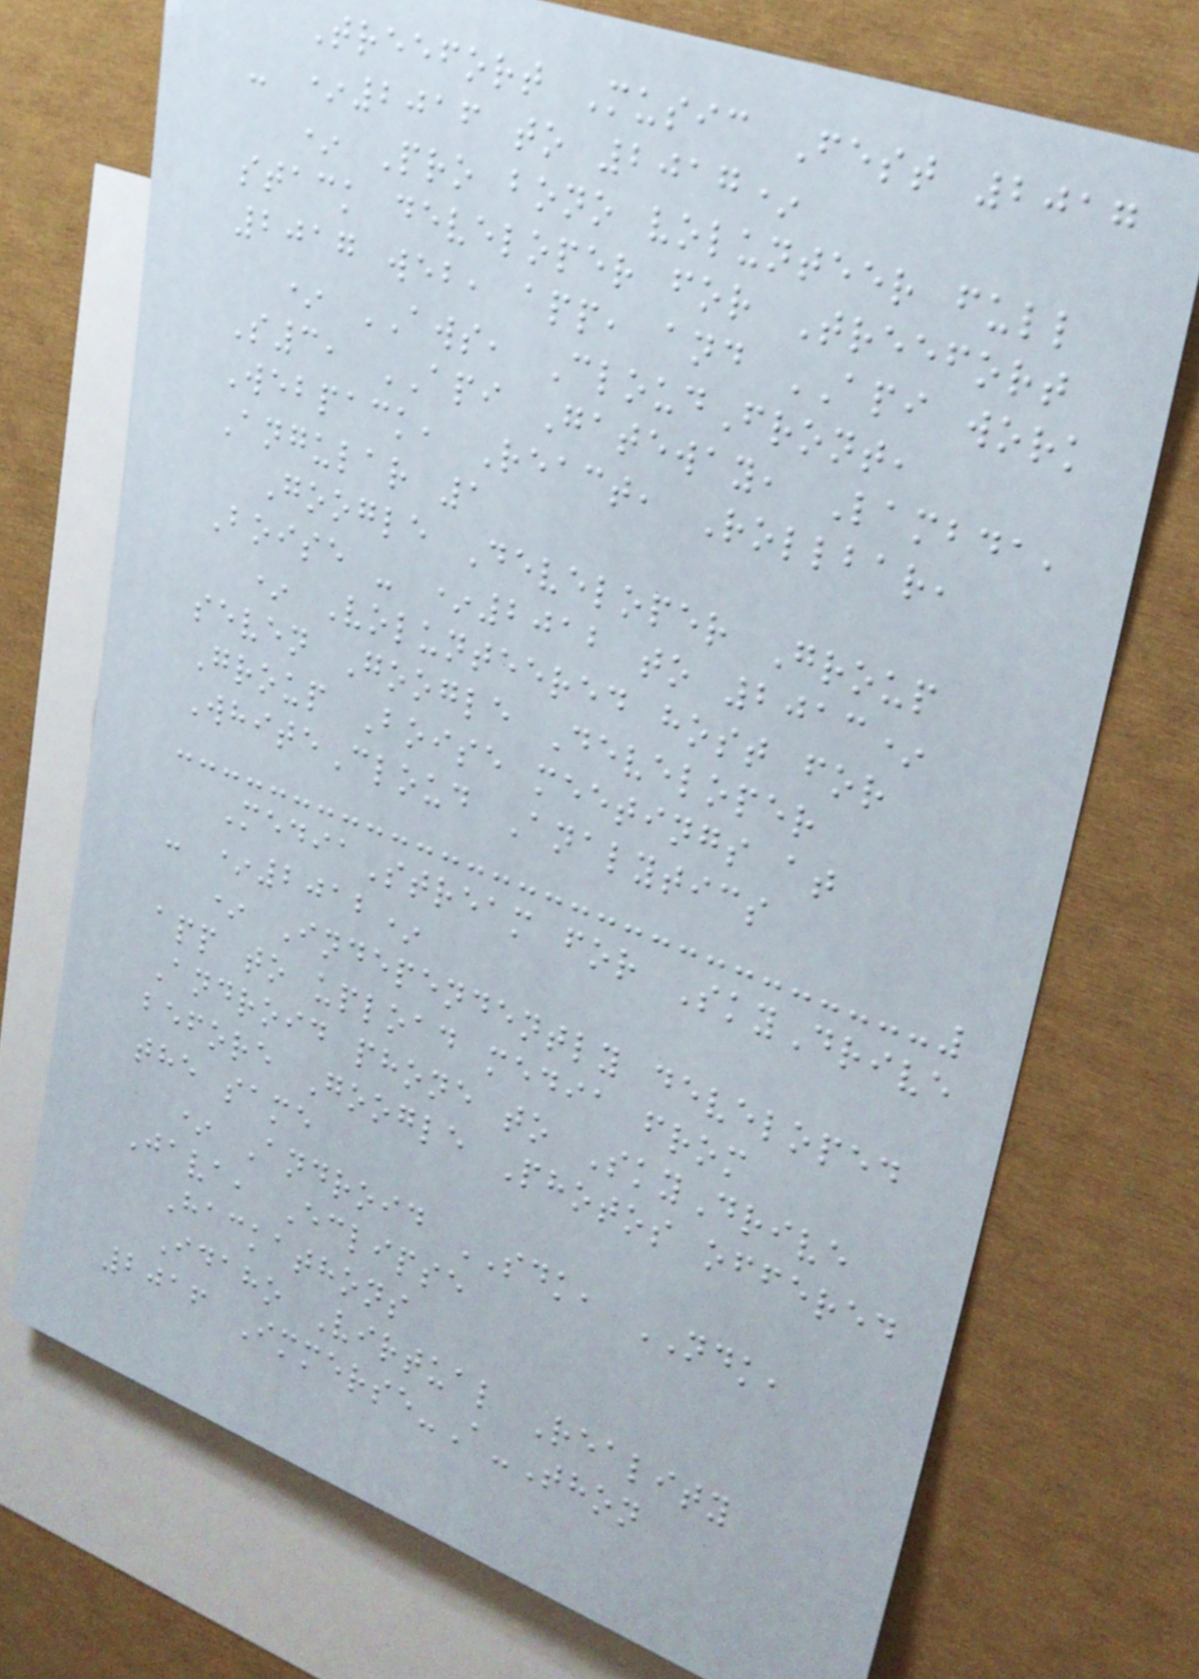Treefort Music Fest 2017
- *2016 to 2017*
* Pro bono volunteer full
stack developer for Treefort
2017 web, app, and API work
* AWS, CloudFront,
S3, API Gateway, Lambda,
Webpack, React, Rollbar,
Angular 1
Google Developer Group
Boise - *2012 to 2013*
* Volunteered host for
seven Google Developer
Group Boise meetings at
WhiteCloud Analytics
MediaStream for SkyDrive
- *2012*
* Independently developed
app to upload media from
Android phone to SkyDrive
before Google Photos offered
the same
* Android SDK, NDK,
Java, Eclipse
Hackathons
Idaho Virtual Reality
2016 Immerse-A-Thon
